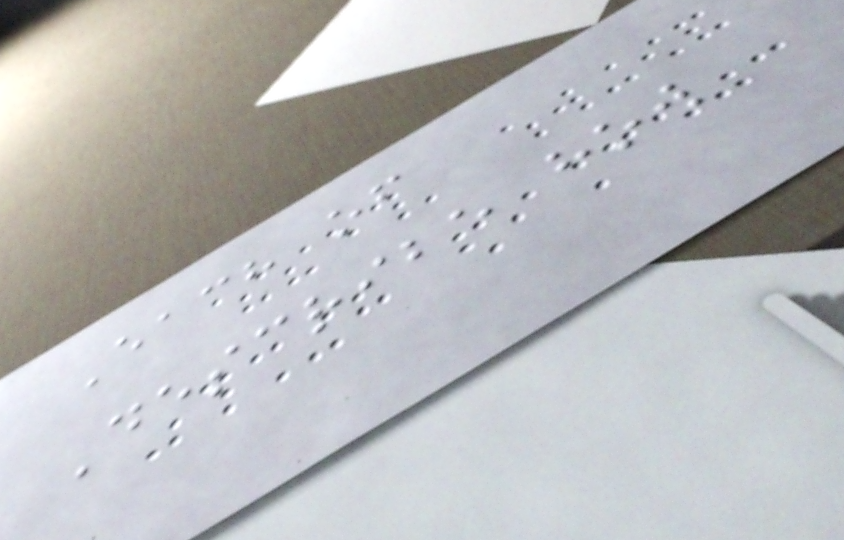Each of
Describe how
